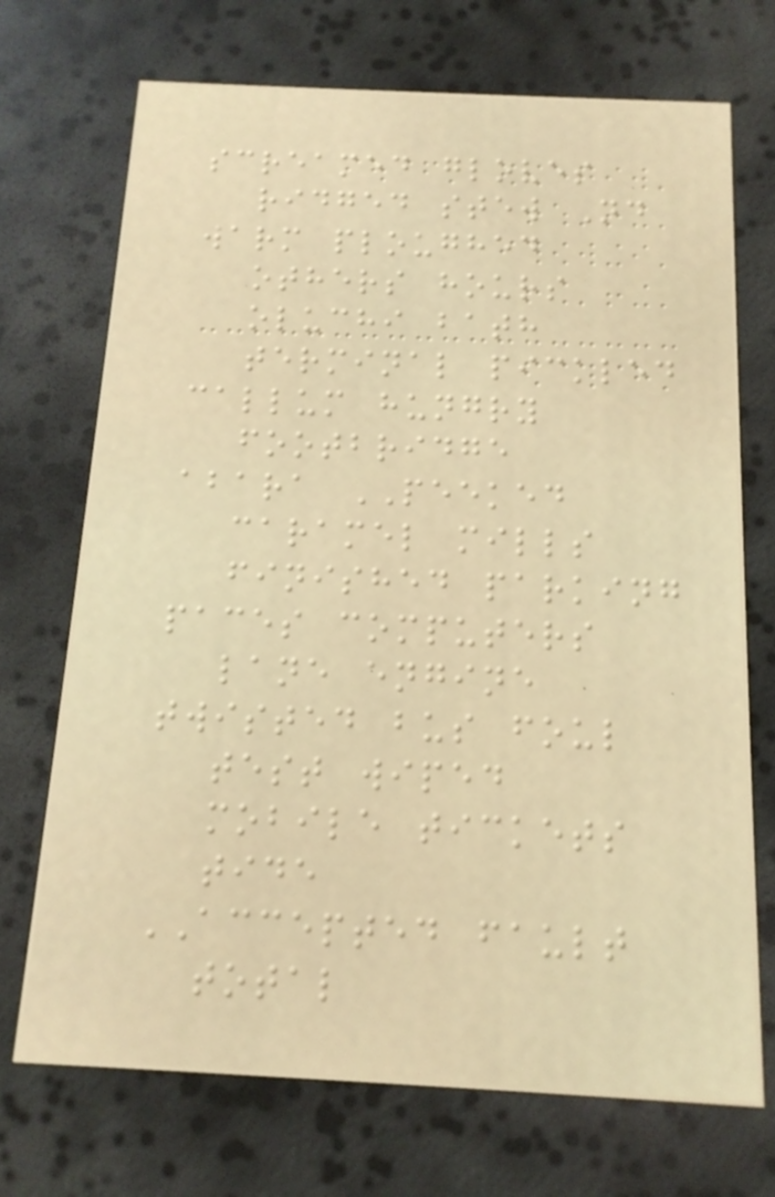screamed gloves
ridged stew Nd
warm ploughed
others hours
oluchi bath
terminal pickled
callum hungry
footbridge
abara PEEKED
caramel mills
finished parking
paces computers
lane engine
twisted bus foul
test wiped
mobile tickets
tide
ACCEPTED fault
total
